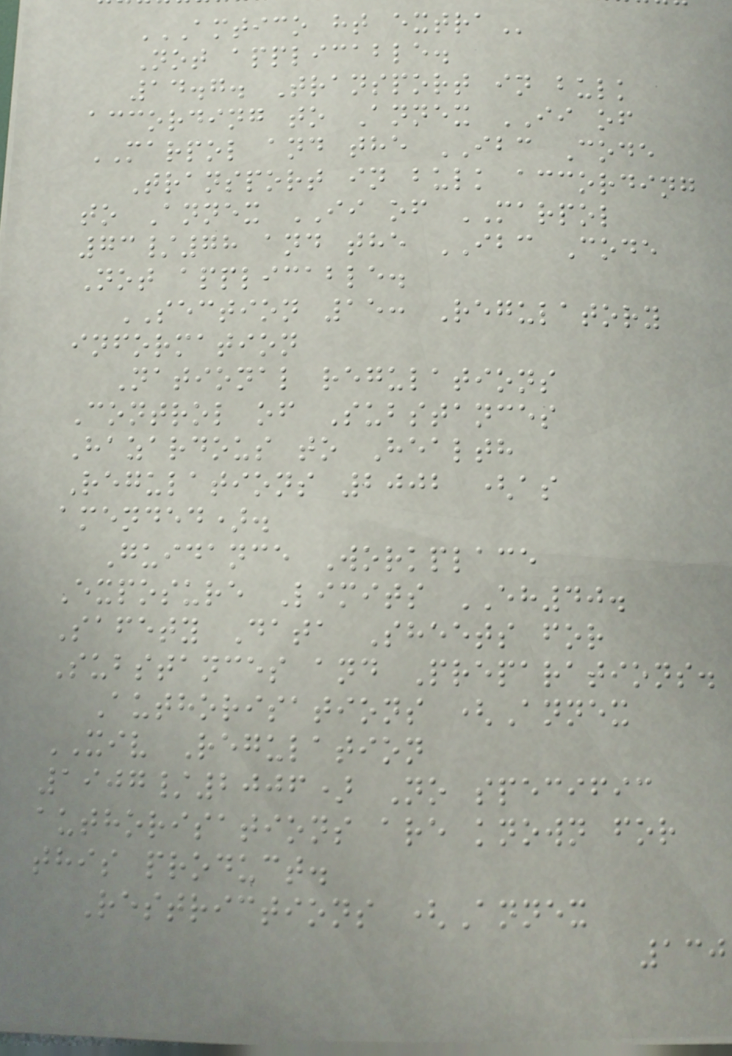AMTICO HT EXTRA
Not applicable.
14.7. Transport in bulk
according to Annex II of
MARPOL and the IBC Code
Transport in bulk according
to Annex II of MARPOL
73/78 and the IBC Code
Not applicable.
SECTION 15: Regulatory
information
National regulations
Control of Substances
Hazardous to Health
Regulations 2002 (as
amended).
Guidance Workplace
Exposure Limits EH40.
Safety Data Sheets for
Substances and Preparations.
Authorisations (Annex
XIV Regulation
1907/2006) No specific
authorisations are known for
this product.
Restrictions (Annex
130
